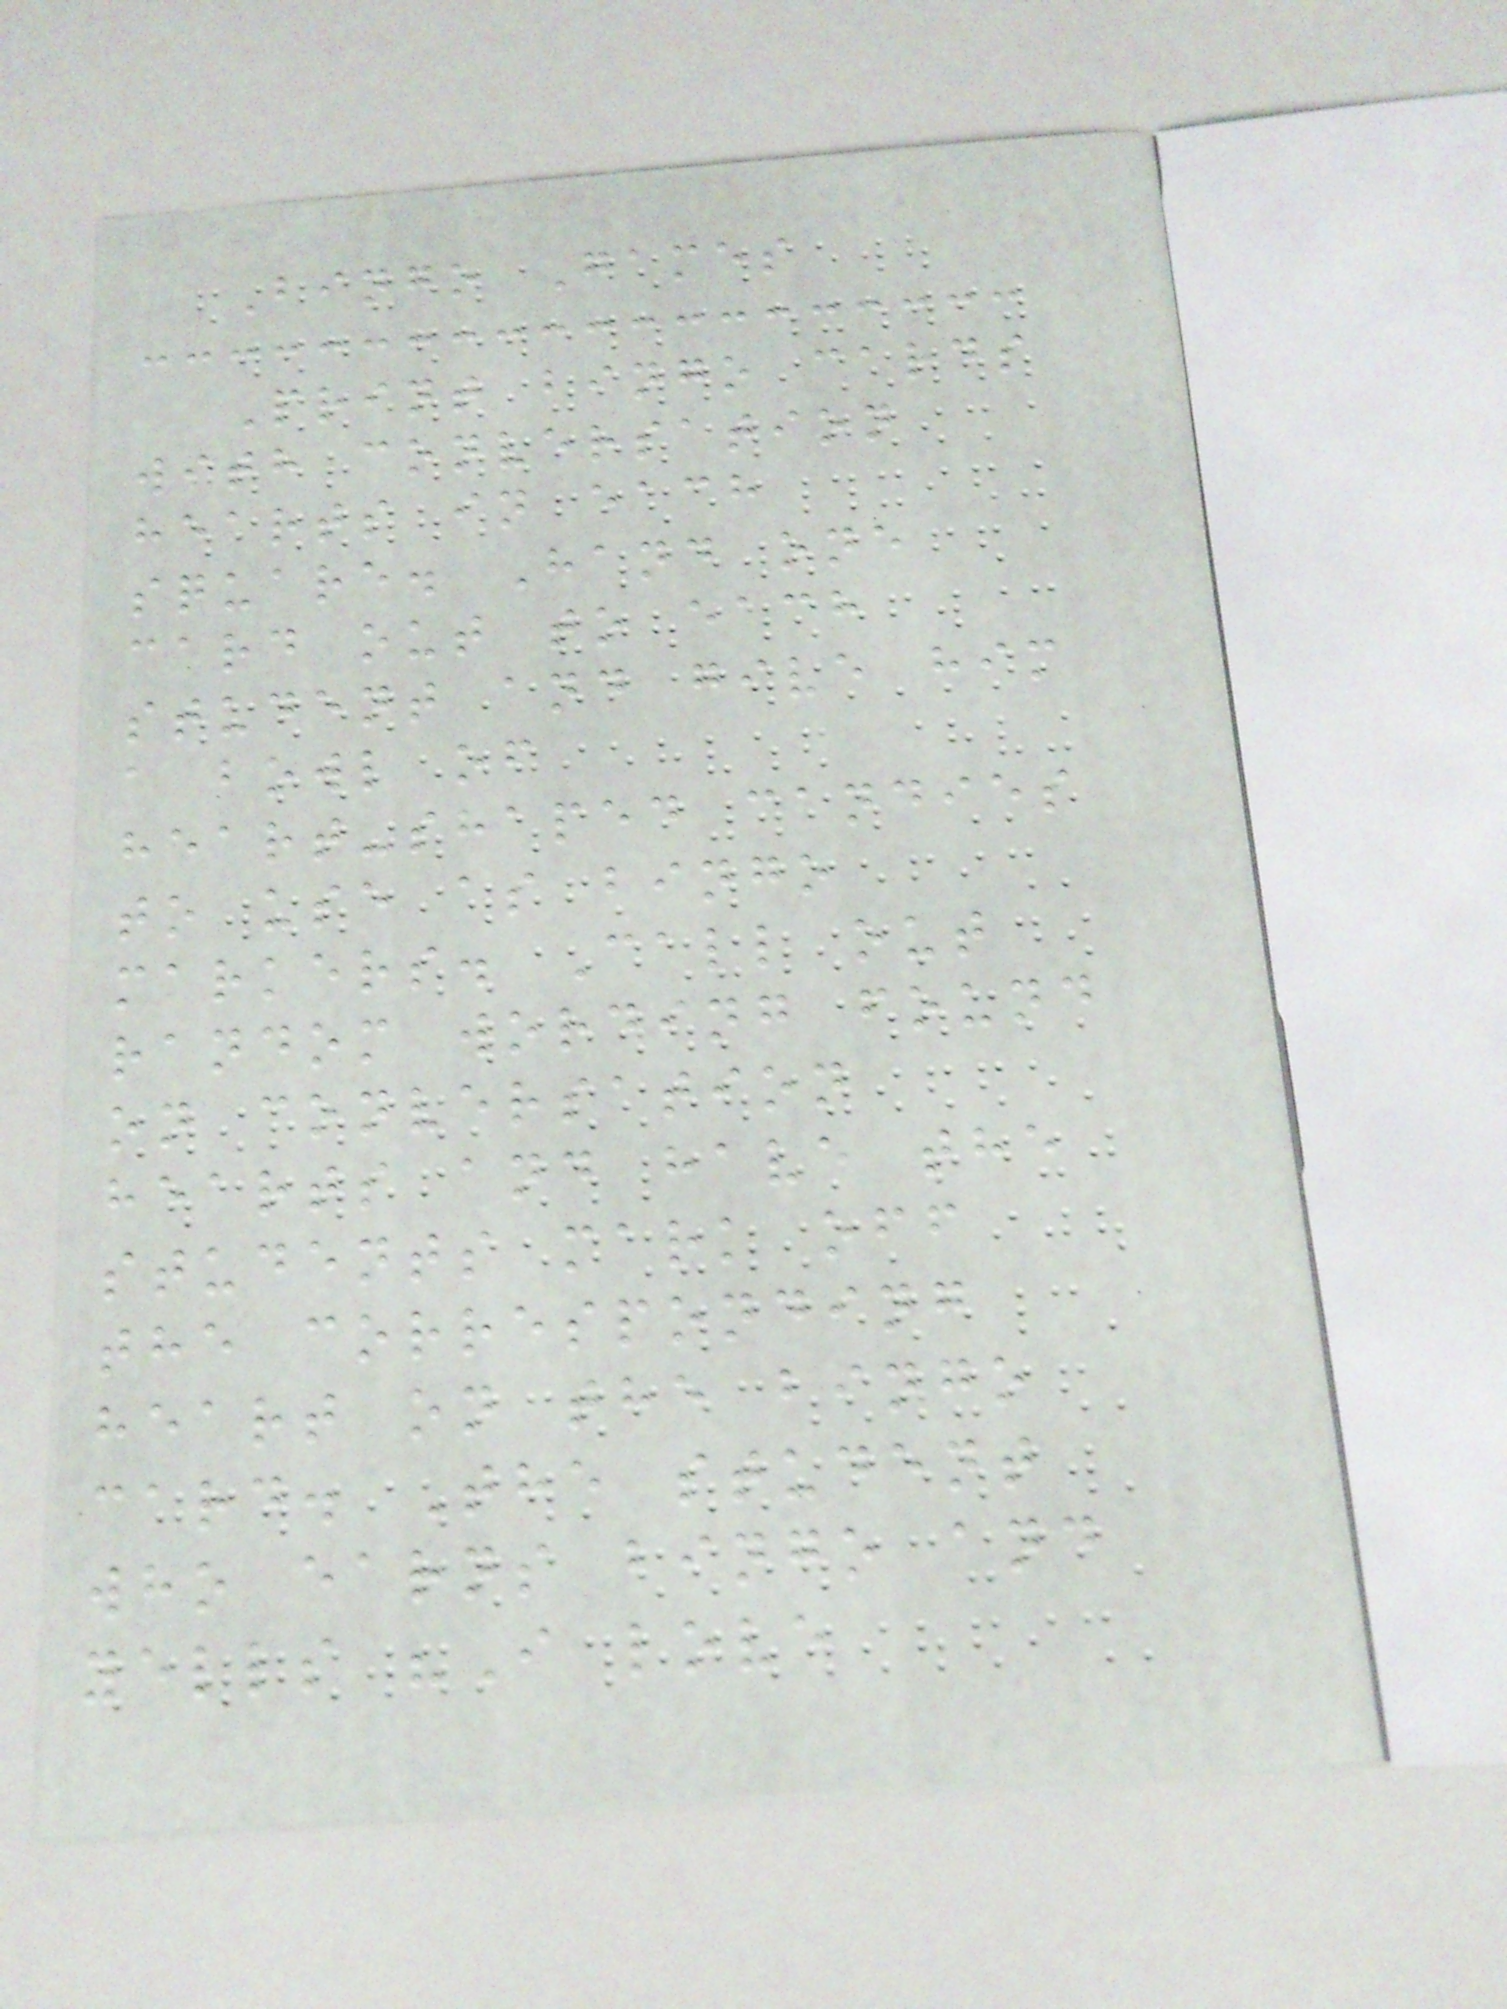Bingo Games
Print bingo cards
with conversation
hearts in each
square. Hand one
card out to each
student and give him
a bowl of
heart-shaped candies
to use as bingo
markers. Call out
random wording found
on conversation
hearts and have the
students mark off
the corresponding
heart on the bingo
card. The student
who earns bingo and
yells "I love
